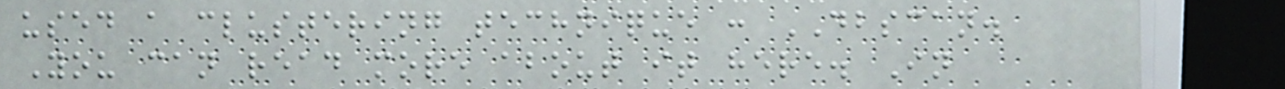used a clustering technique : DBSCAN.
You can read more about it here. In
